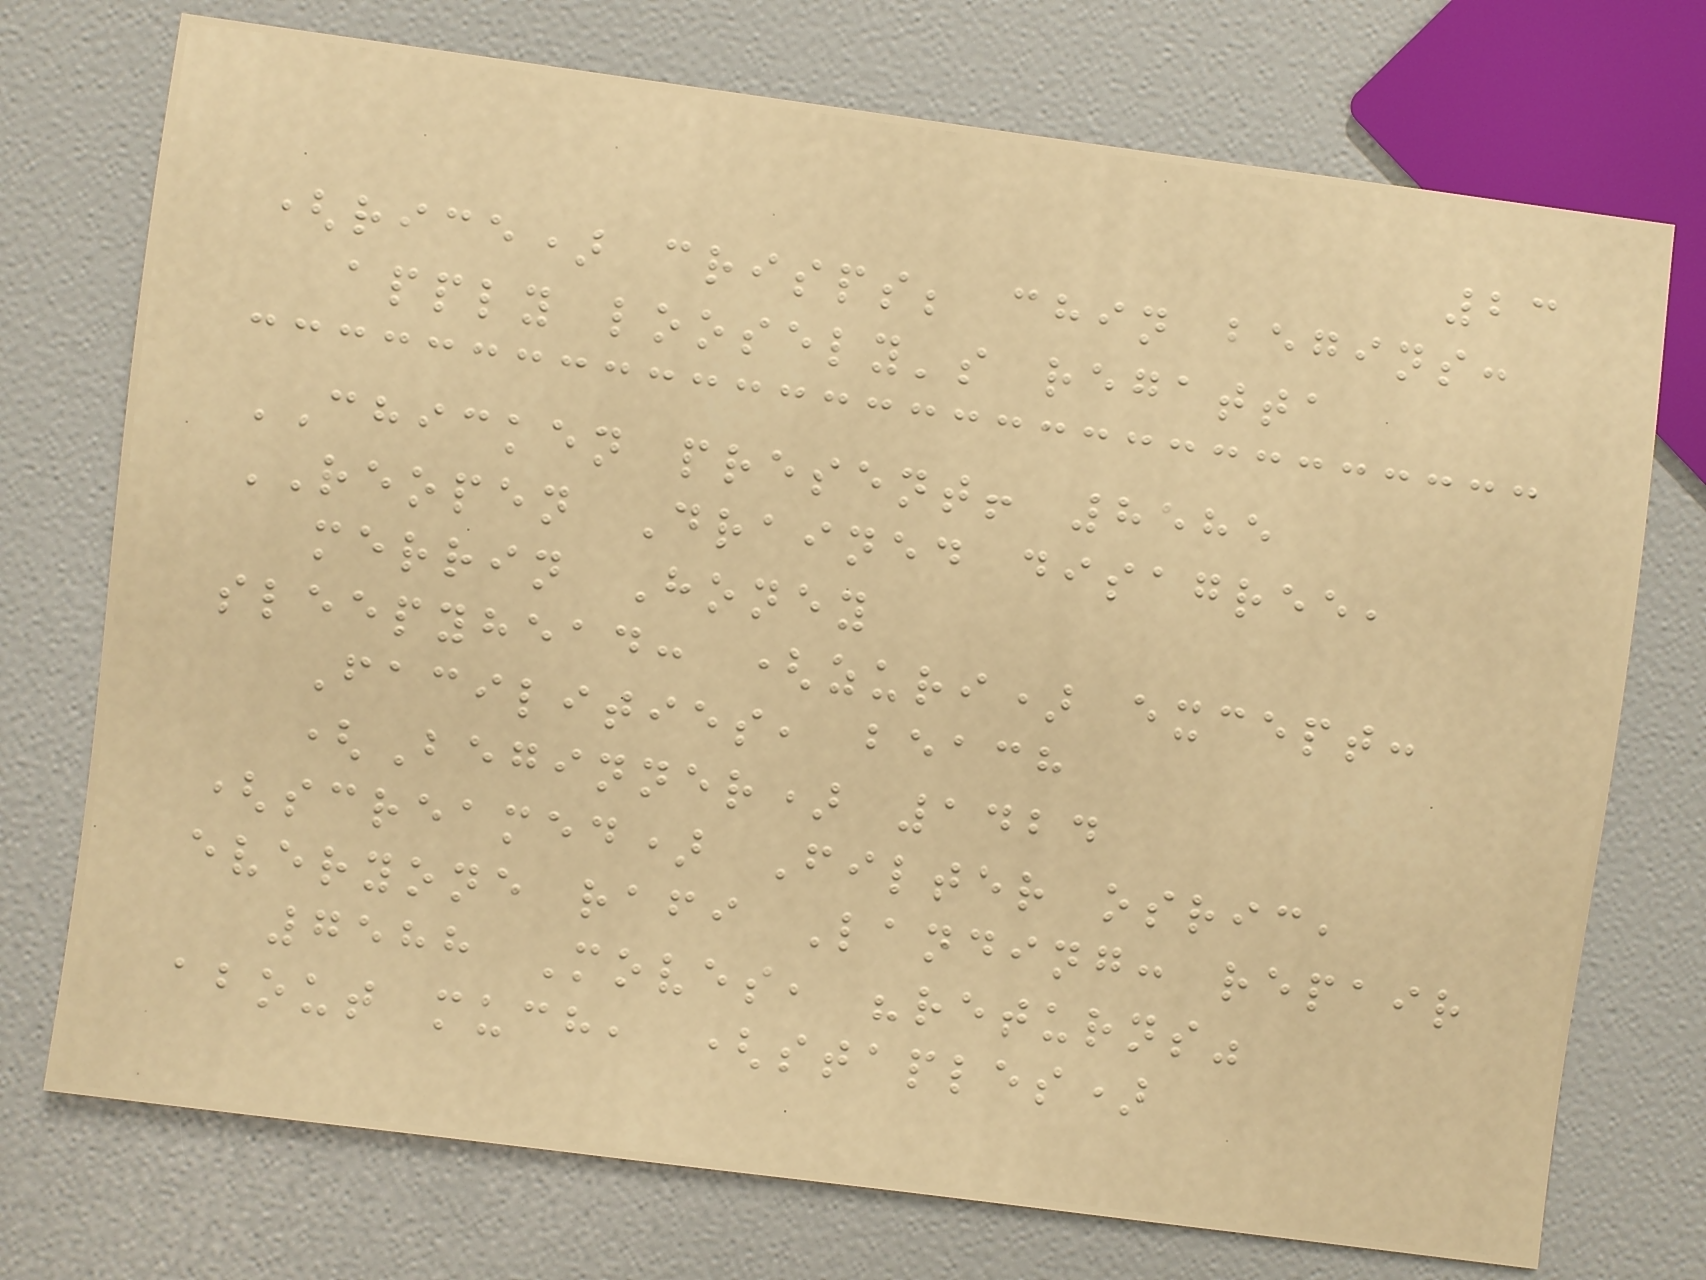23
(rice) crisps; chin begins:
apply loosely's regatta
CHICKEN present! 8585
REOPEN Drained disagree,
merrin Honey
sleepyhead: (zuri) except:
Facilities, beach
(Beginner) 1424
(screamed) Filter osric,
everyone rafi Landing: repair
7588 Moves, "returns"
about much, (staples)
